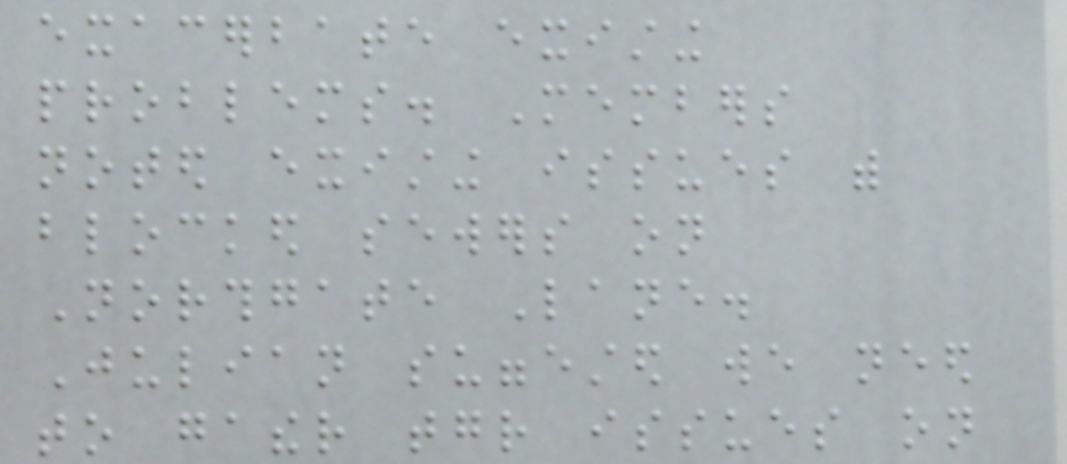exacerbate existing
problems. Members
noted existing issues with
blocked sewers on
Northgate Lane.
Julian suggested we need
to gather together issues on
